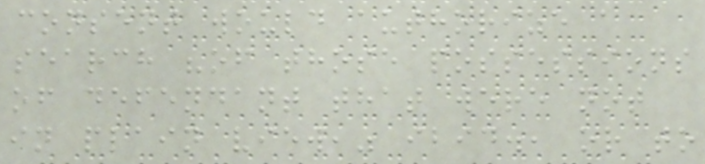consent would authorize a
search "of those possessions
of defendant that were not
in plain view," ibid., or to
